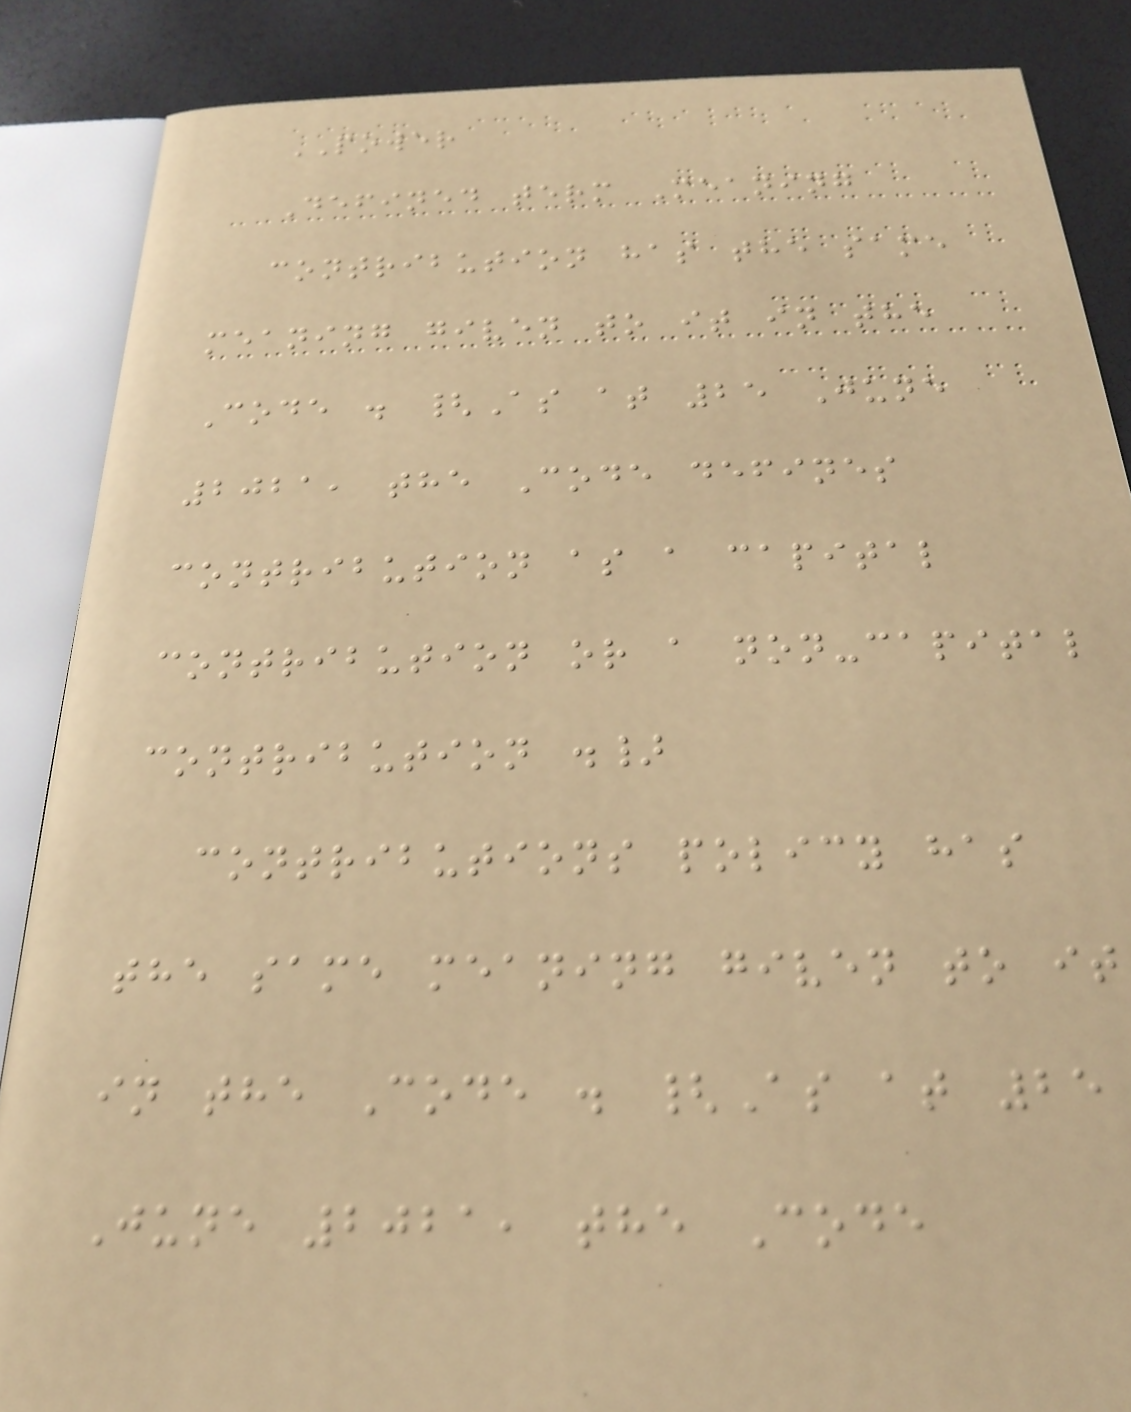POWER
Defined term Meaning
contribution has the same
meaning given to it in the
Code . {As at 25 June
2021, the Code defines
contribution as a capital
contribution or a non-capital
contribution .}
contributions policy has
the same meaning given to it
in the Code . {As at 25
June 2021, the Code
